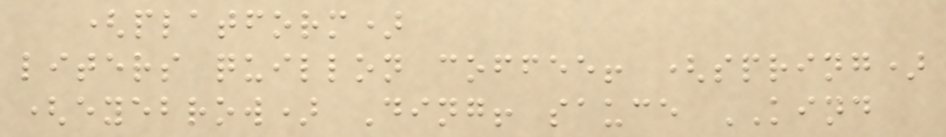(platform)
liters quillon coffee! (spring)
(eyebrow) Ding! sauce KIND
